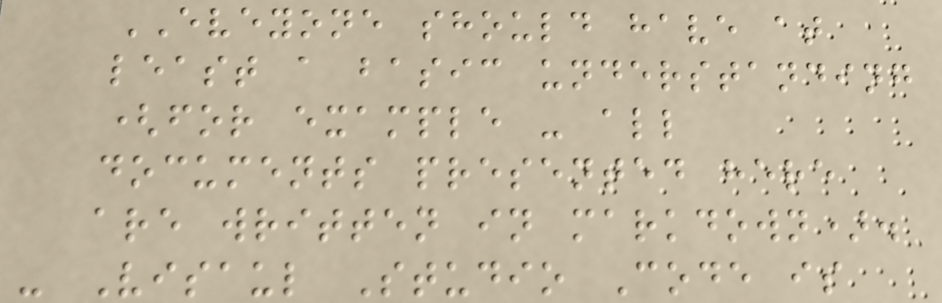EVEYONE should have at
least a basic understanding
(for example - all
documents presented here
are written in markdown).
- Visaul Studio Code is
